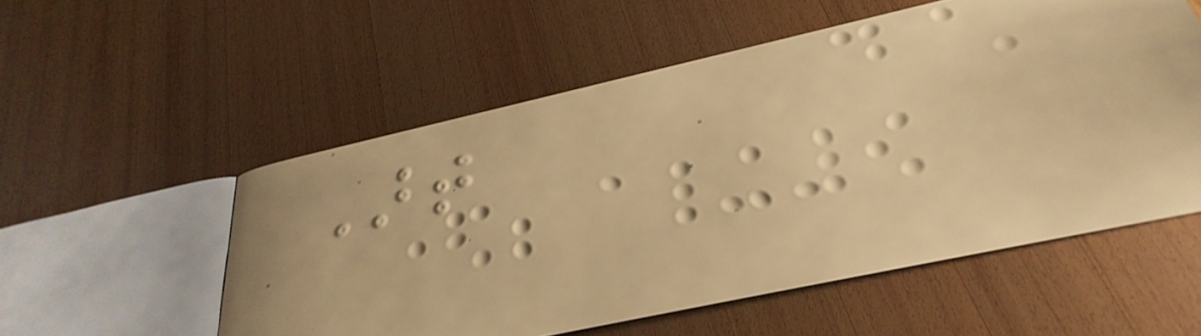Art
